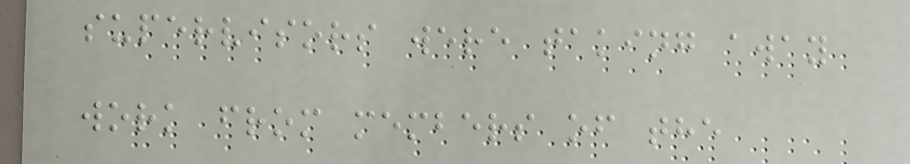supervisors were taking away
work from members of the
